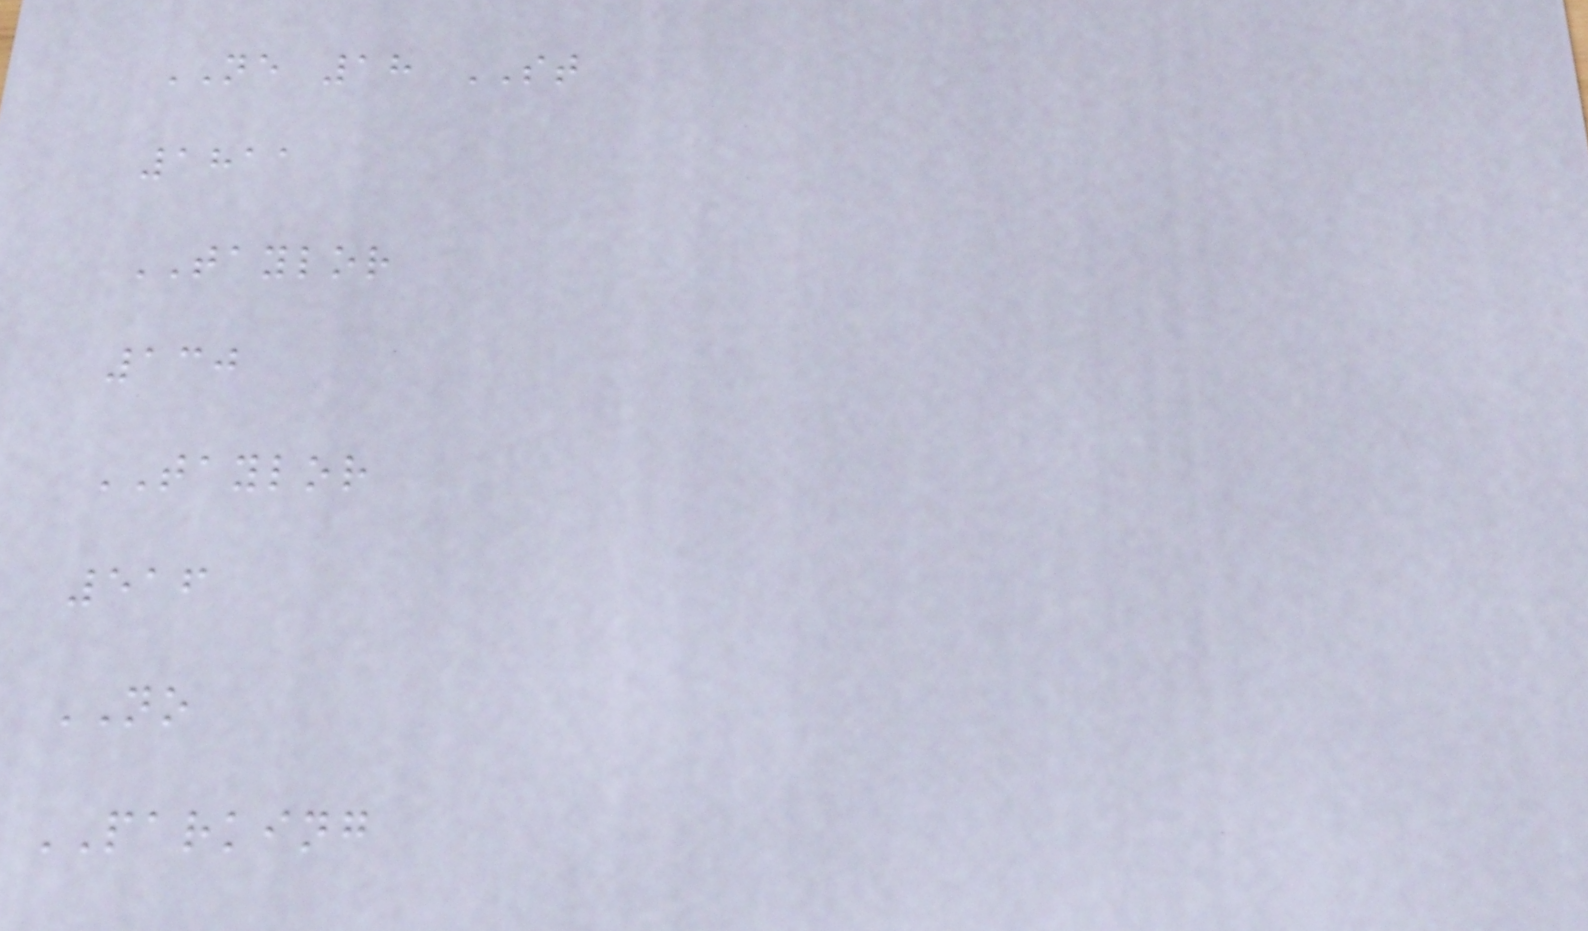NE 18 ST
1811
TAYLOR
130
TAYLOR
516
NO
PARKING
